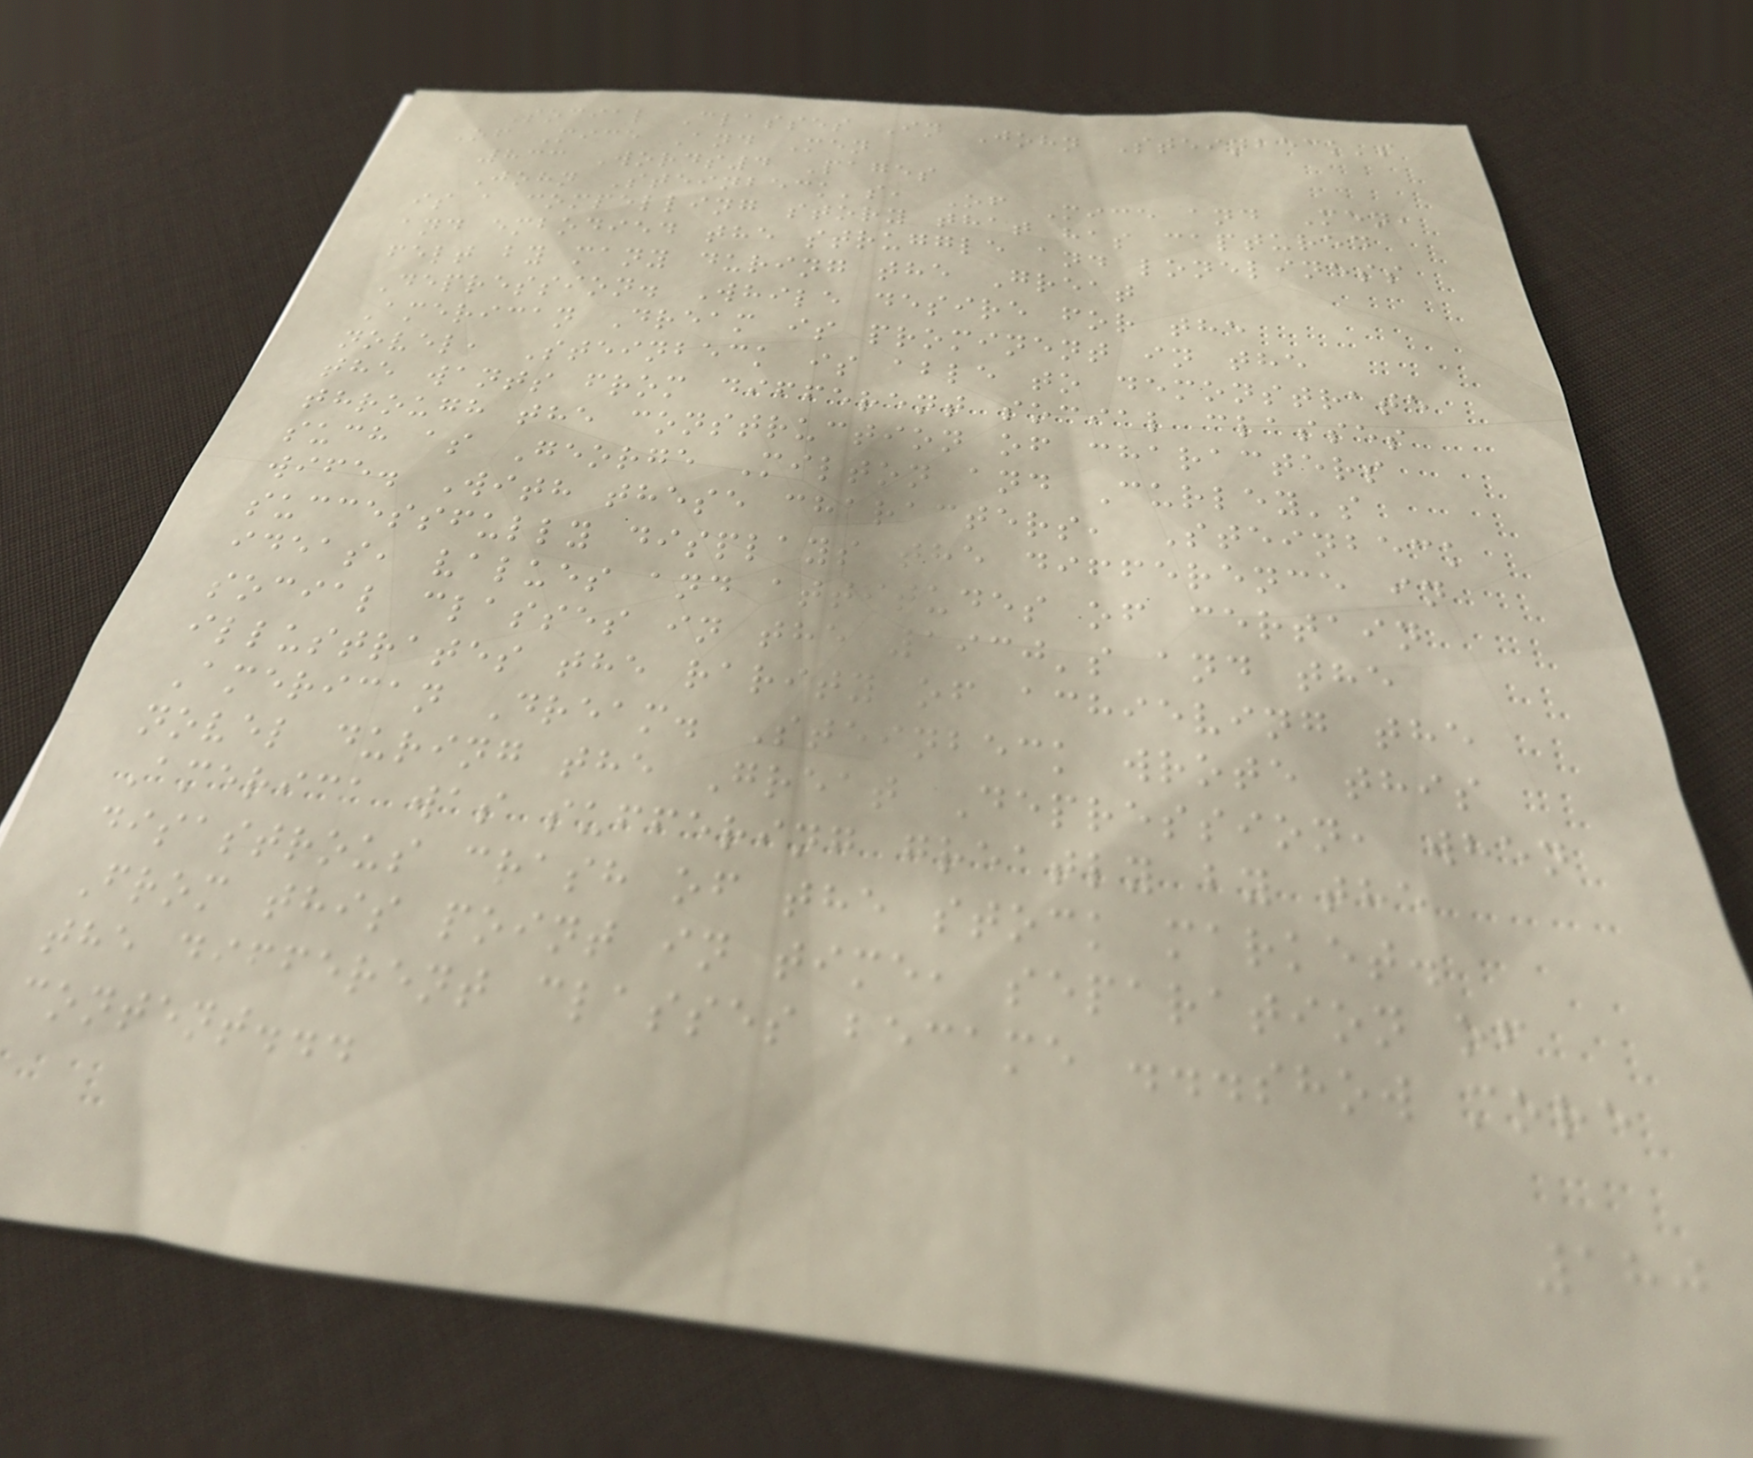Social Classes In John Steinbeck's
Of Mice And Men
833 Words4 Pages
John Steinbeck's, Of Mice and Men,
is a compelling story that has captured
and embodied the struggle and loneliness
felt by many during the Great
Depression. While desire for the
American Dream is prominent in the
novel, Steinbeck is able to demonstrate
the wants from different social classes
through the construction of characters
such as George Milton and Curley's
wife. With these characters, Steinbeck
successfully displays the difference in
ideas, values and attitudes of certain
social classes in the 1930's and the
illustrates the rarity of achieving the
American Dream. Steinbeck wrote this
novel during the Great Depression, when
America was suffering greatly by the
disastrous crash of the stock market.
From this point in time, separation of
the different classes became ...show more
content...
180
